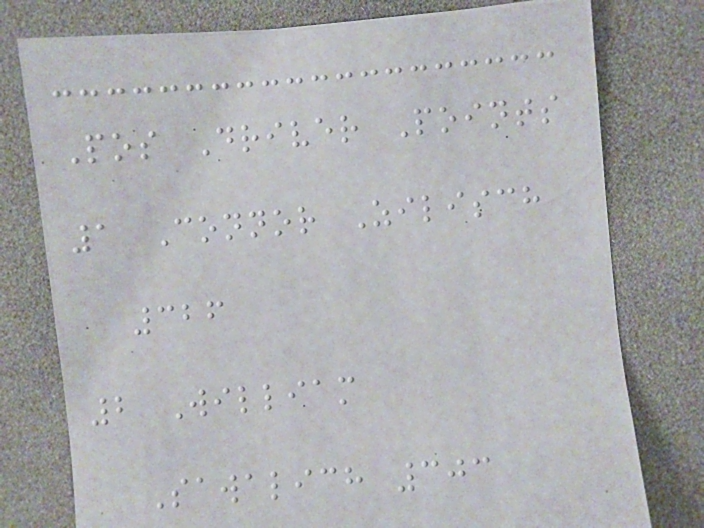Pos Driver Points
1 Connor Zilisch
326
2 William
Sawalich 303
